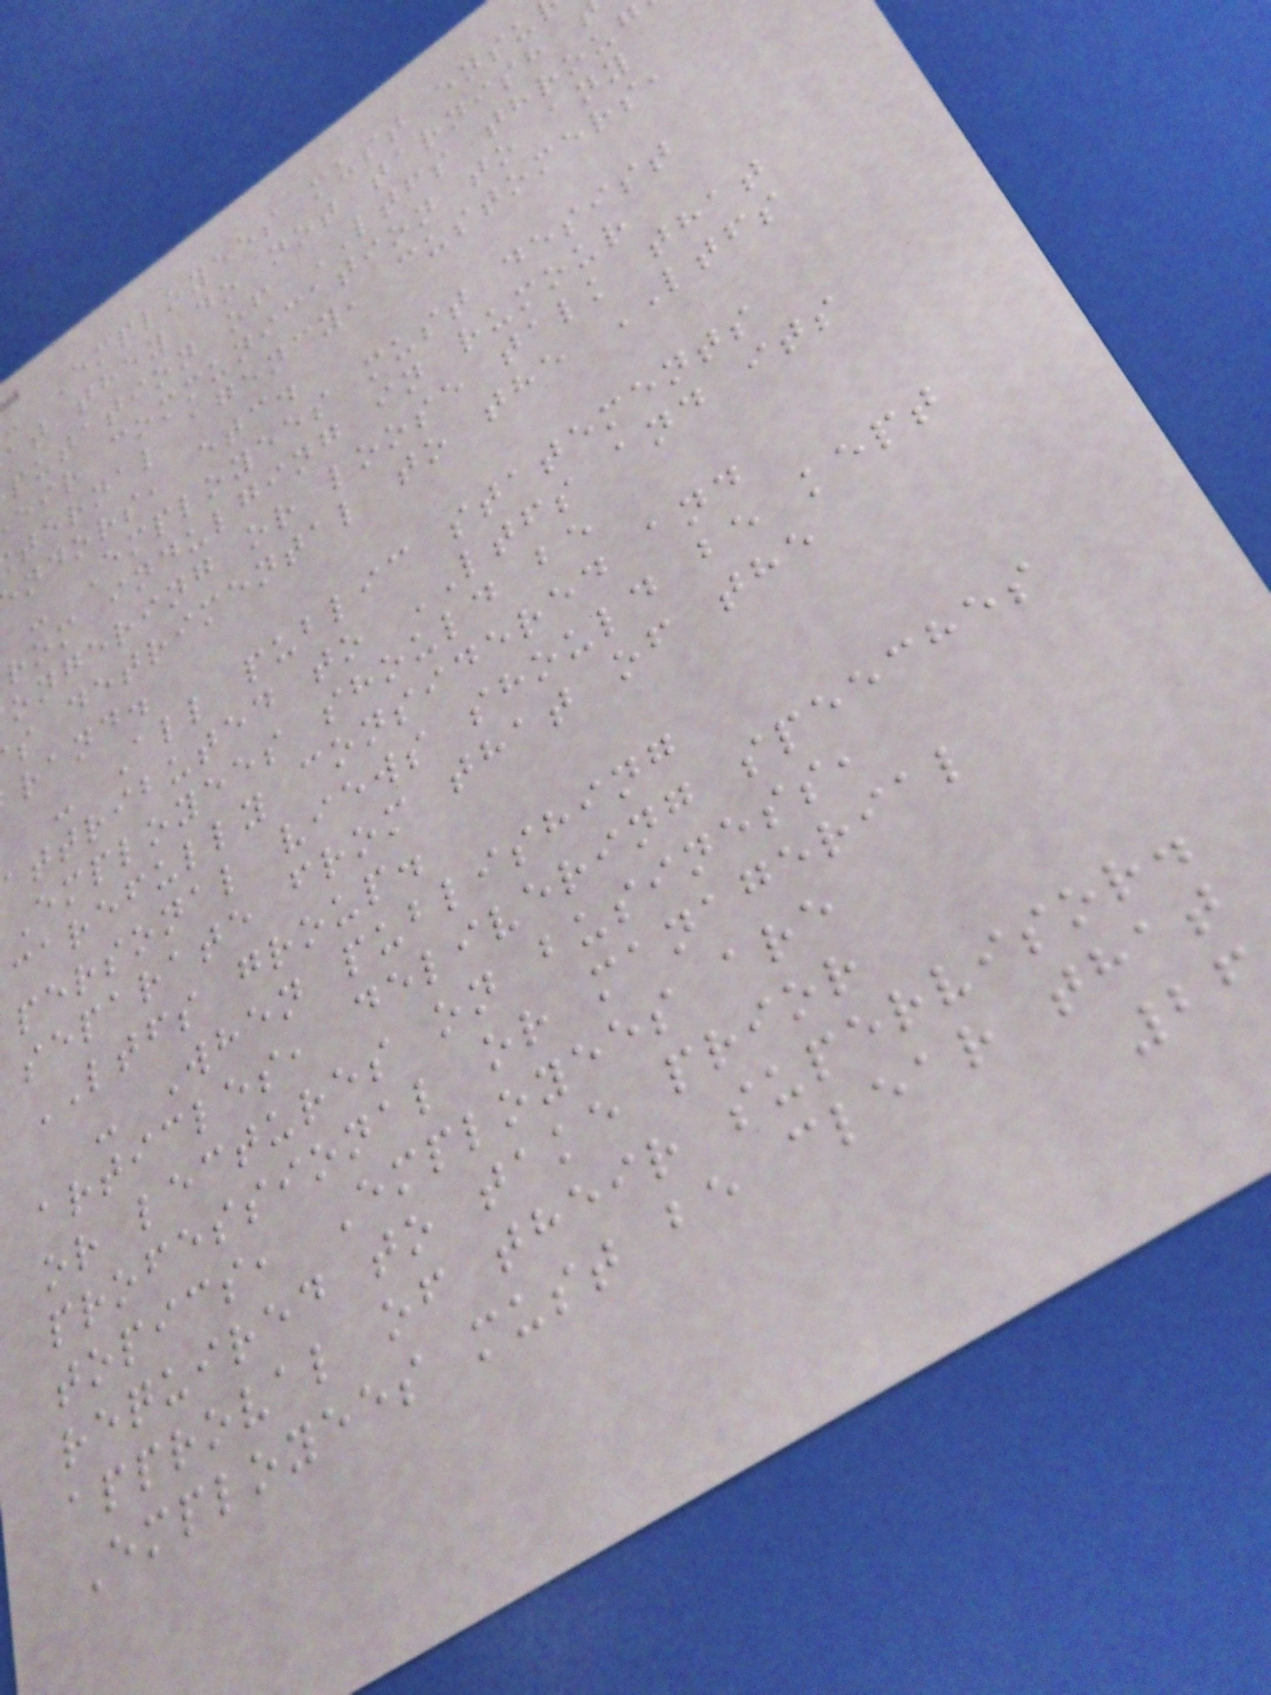- Employees must ensu
at they do not tarnish
putation of LTFS throug
eir communication to any
ternal agency, customers,
ndors, etc.
- Employees must desist
rom indulging in rumour
ongering or loose talk that
s detrimental to the LTFS
rand.
- All public statements
attributed to LTFS and its
Employees should be
carefully considered and
personal views should be kept
separate from that of the
LTFS group.
- When publishing
articles, delivering speeches
or lectures on business,
professional or managerial
topics, Employees are
required to take prior
approval of their supervisor.
Employees must be clear that
26
